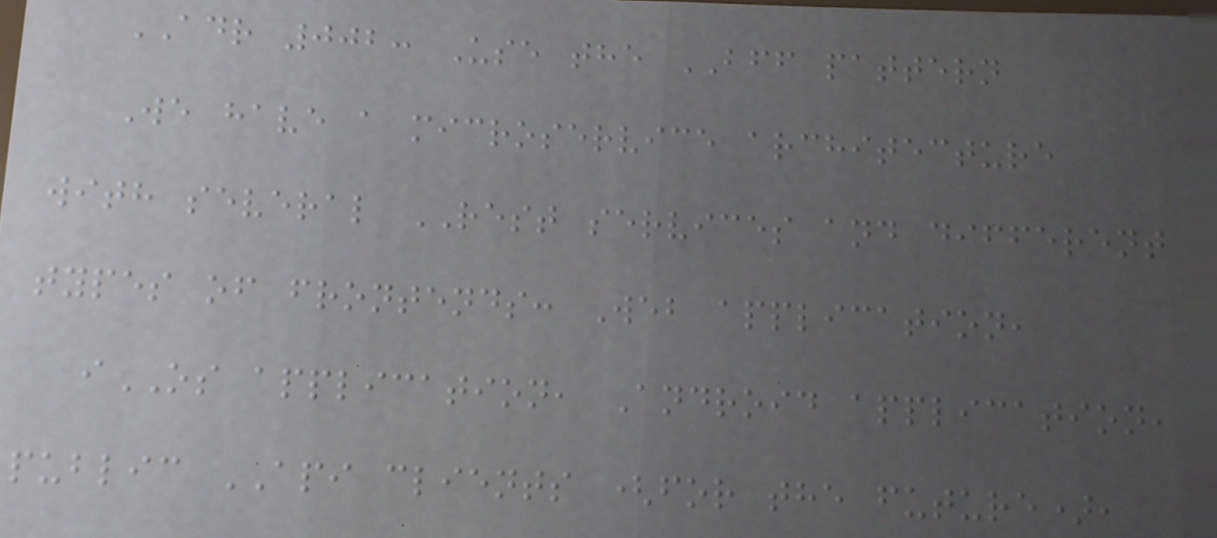ADR 002: Use the BFF pattern
We have a microservice architecture
with several REST services and different
types of frontends: Web application,
iOS application, Android application,
public API clients (for the future),
